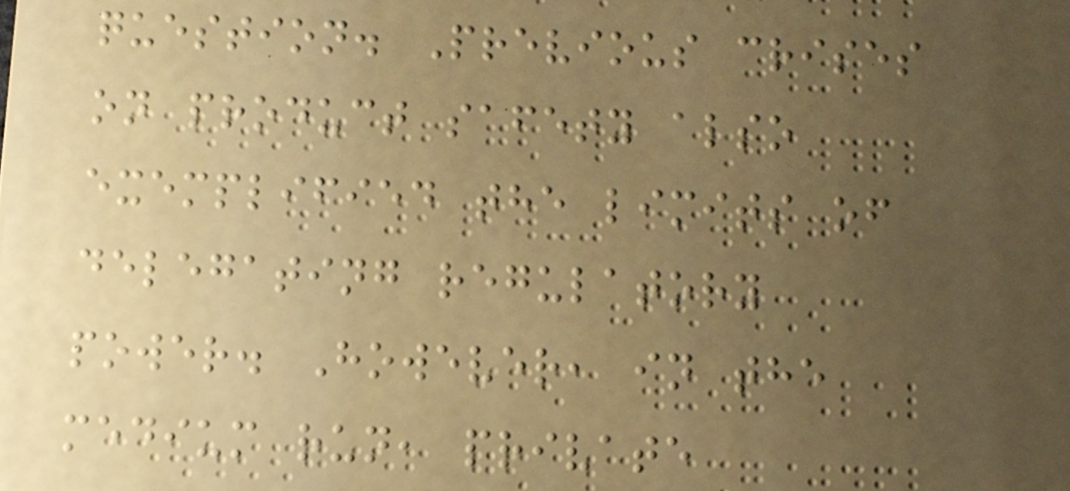question. Previous crises
on product safety also
exemplified the limits of
delegating regulatory
power. However, in the
medium run, private
